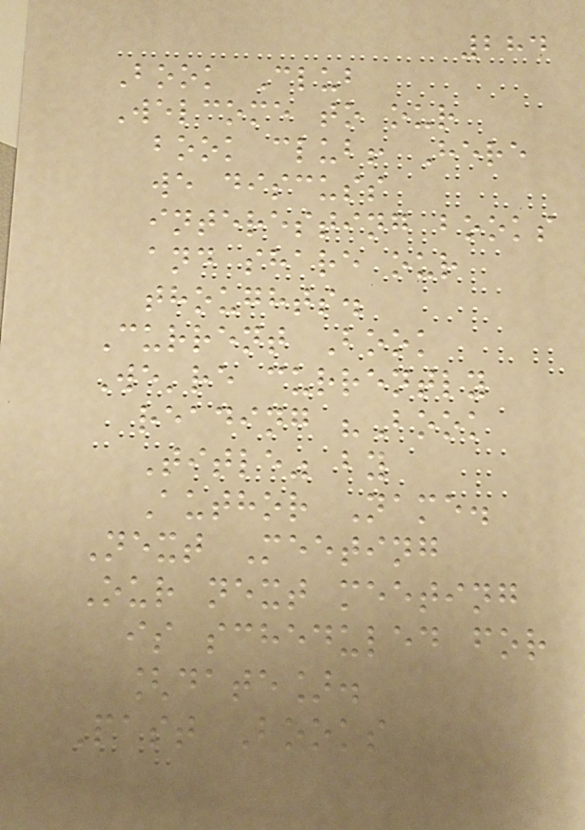284
Book Club
Welcome to our
book club! Here
we discuss
interesting books
and share our
thoughts.
Current Book
We're currently
reading "Book
Title" by
Author Name.
Next Meeting
Our next meeting
is scheduled for
[date].
Past Books
